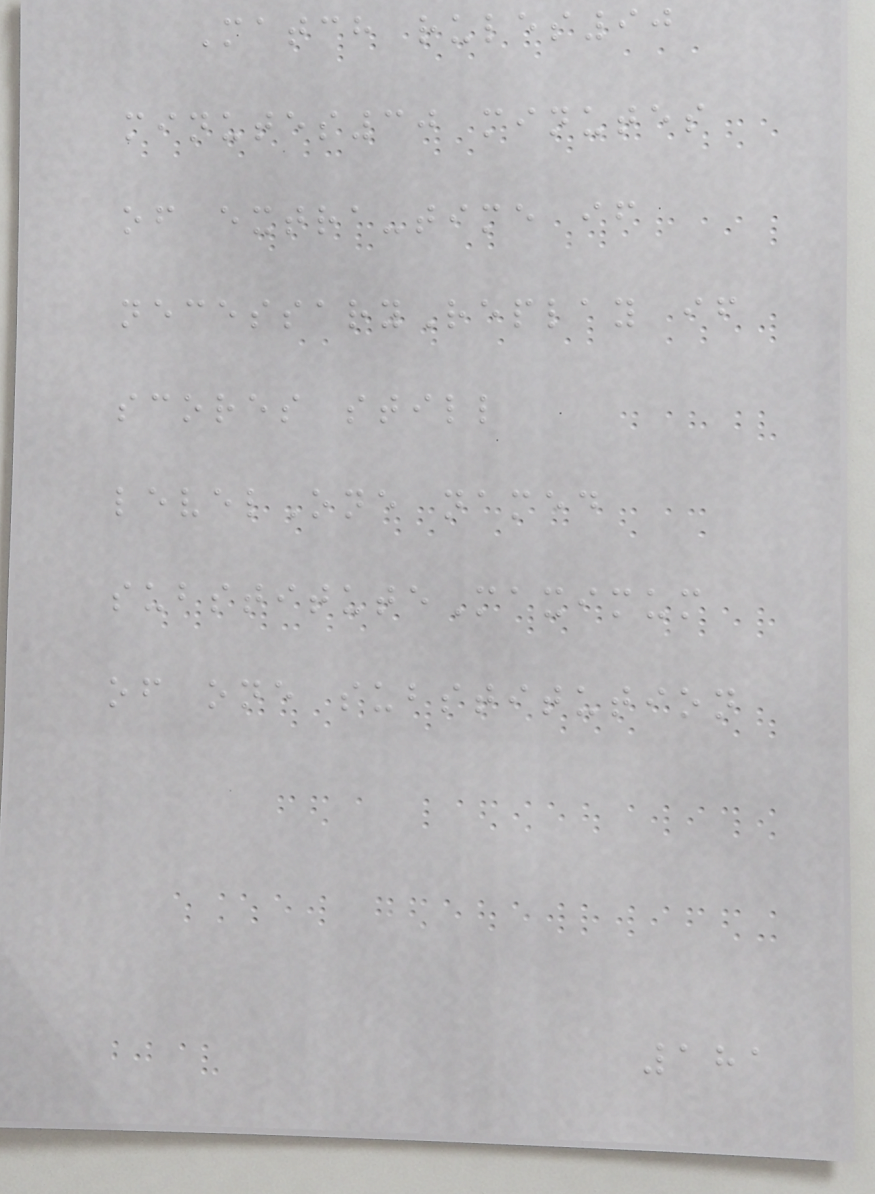Match rules90
minutes30 minutes
of extra-time if
necessaryReplay if
scores still
levelOne named
substituteMaximum
of one substitution
181
